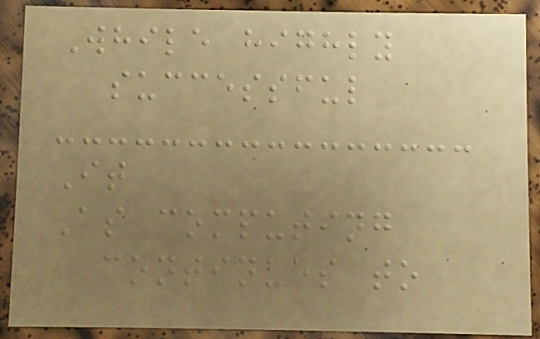While highly
successful
It
As computing
continues to
